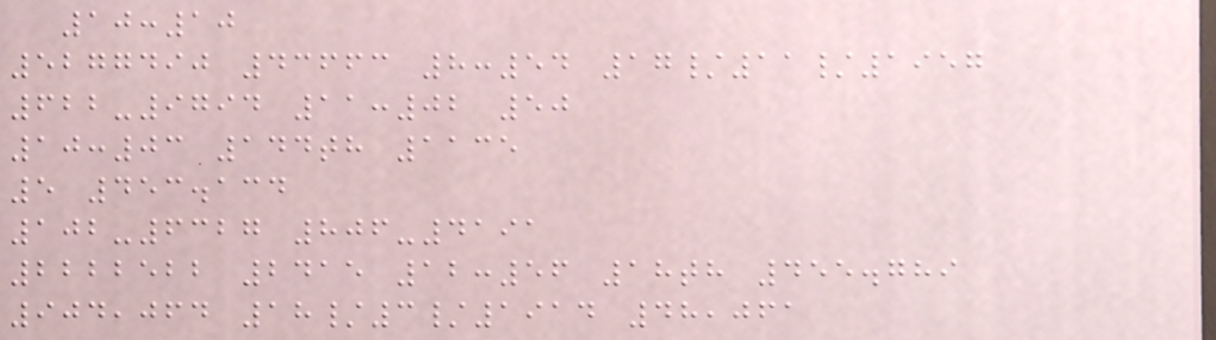10:10
5277490 43663 8:54 17/11/1957
622-9794 11:02 50
10:03 144th 1135
5 453.134
102-6327 806-4191
2222522 2415 12:56 18th 455.789
904,064 18/3/1914 48,061
